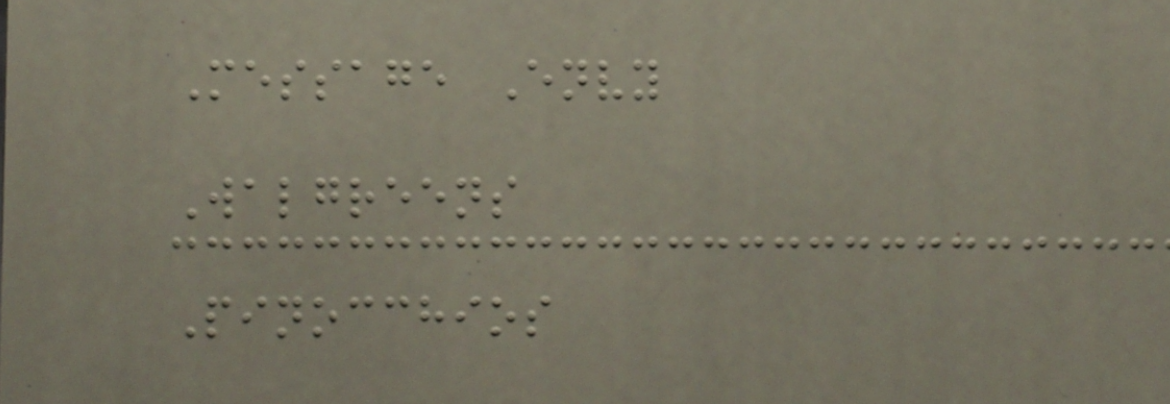Message Envy
Walgreens
Pinocchios
